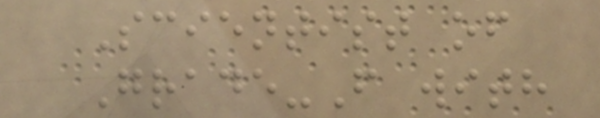Scientist of
Grade-F with
